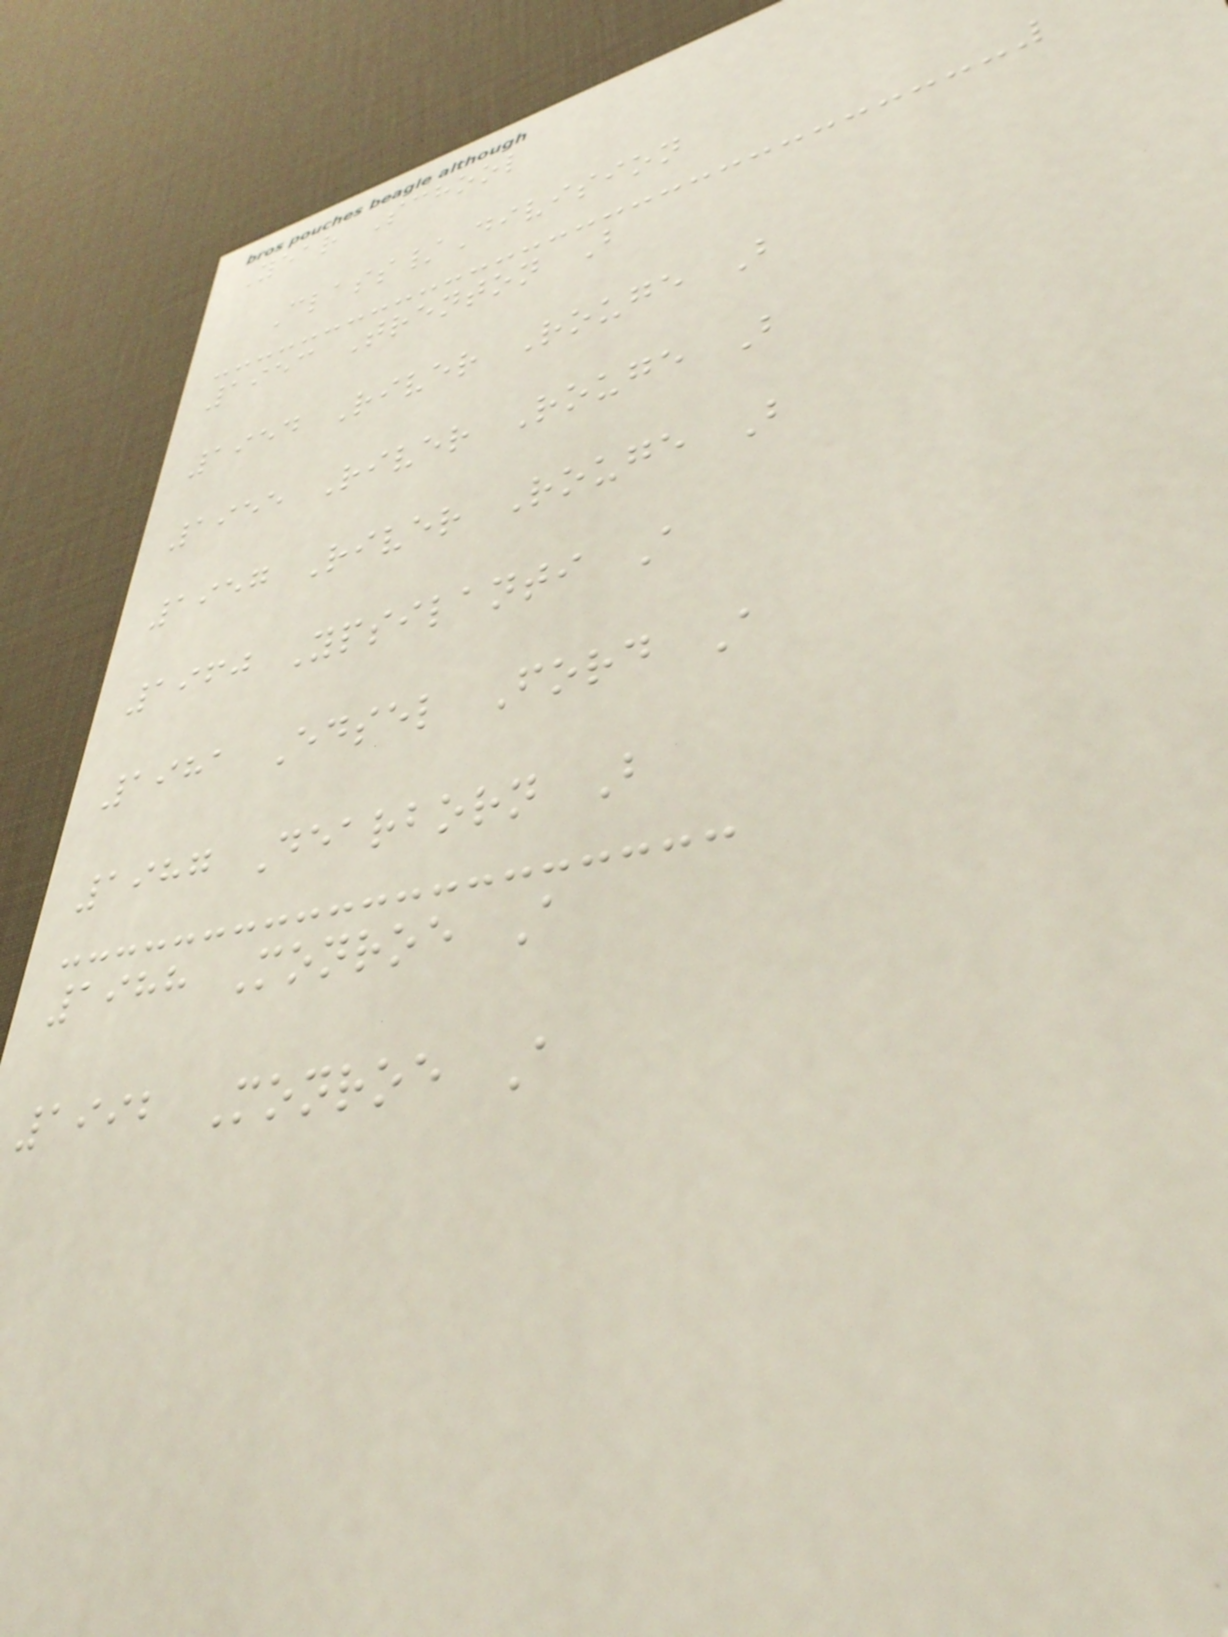Year School
Class/Division
1953 Trenton B
1954 River Rouge B
1955 River Rouge B
1957 River Rouge B
1960 Ypsilanti A
1981 Edsel Ford A
1987 Dearborn B
1988 Monroe A
1992 Monroe A
